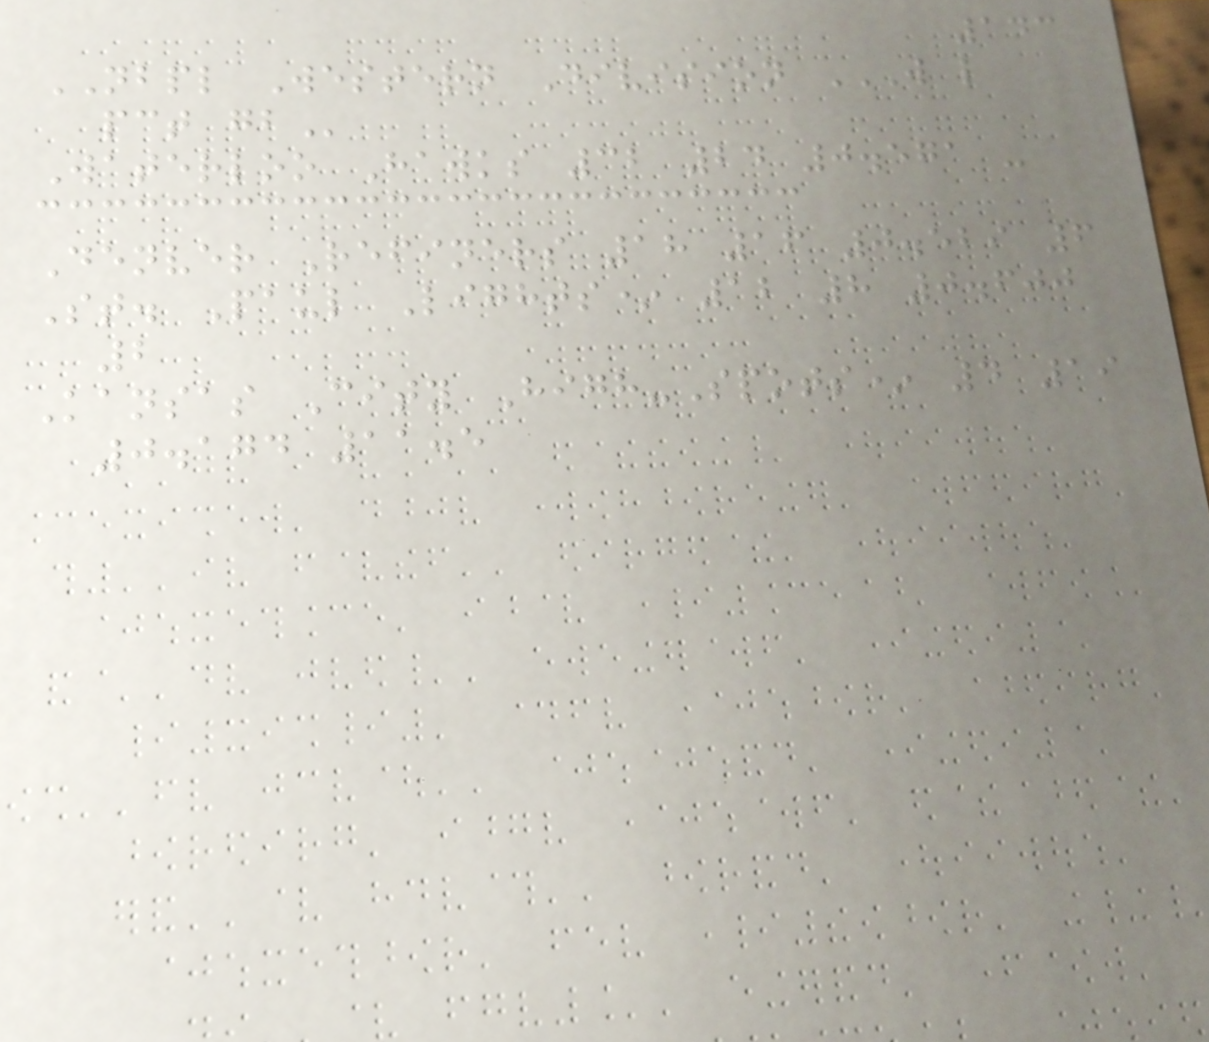143
NBPL Western Division W L
PCT GB
Waterloo Hawks 32 24 0.571 -
Denver Refiners 18 16 0.529 6
St. Paul Lights* 12 8 0.600
2
Kansas City High-Spots* 4 19
0.174 11.5
